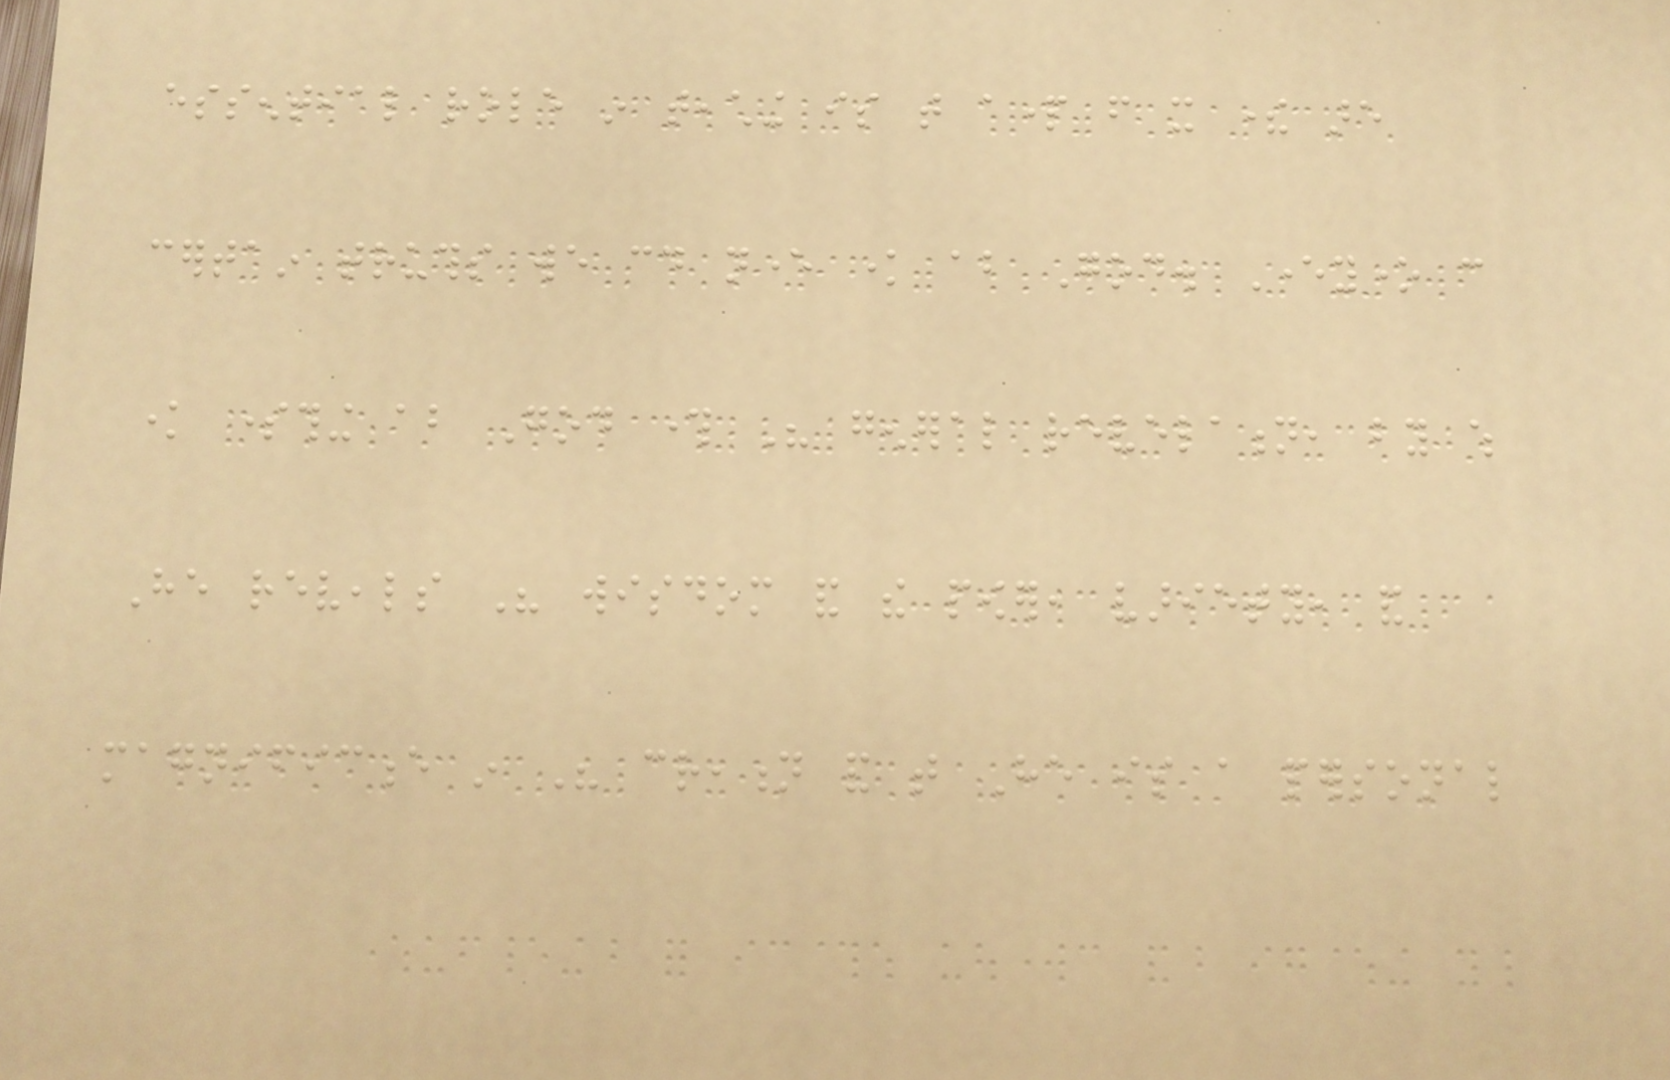essential role in teaching is that apart from it there are
certain truths we could never know about God. Everyone can
know something about God through His general revelation, by which
He reveals His wisdom and the power, variety, and
magnificence in His creation and that He is a personal
